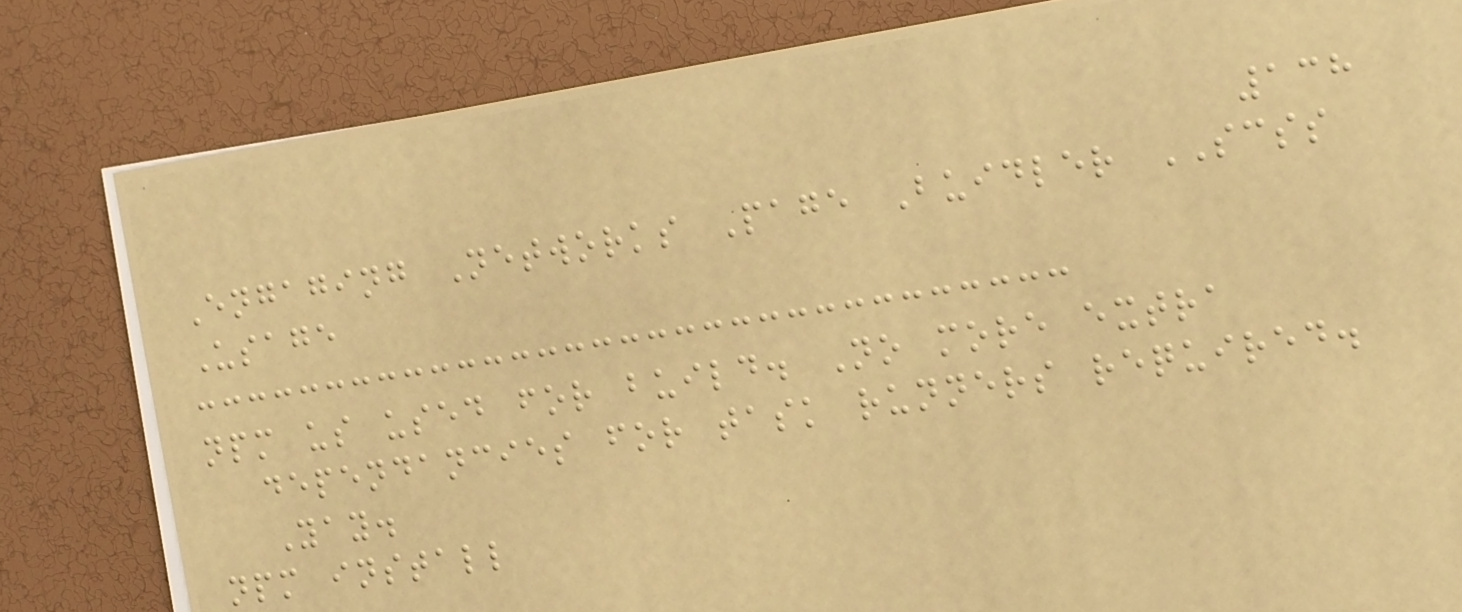138
Engaging Networks Page Buidler SCSS
Usage
npm us used for build. No more extra
dependancies for task runners required.
Yay.
npm install
